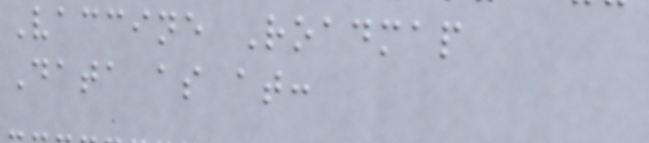Vaccine Roadmap
Data as at:
